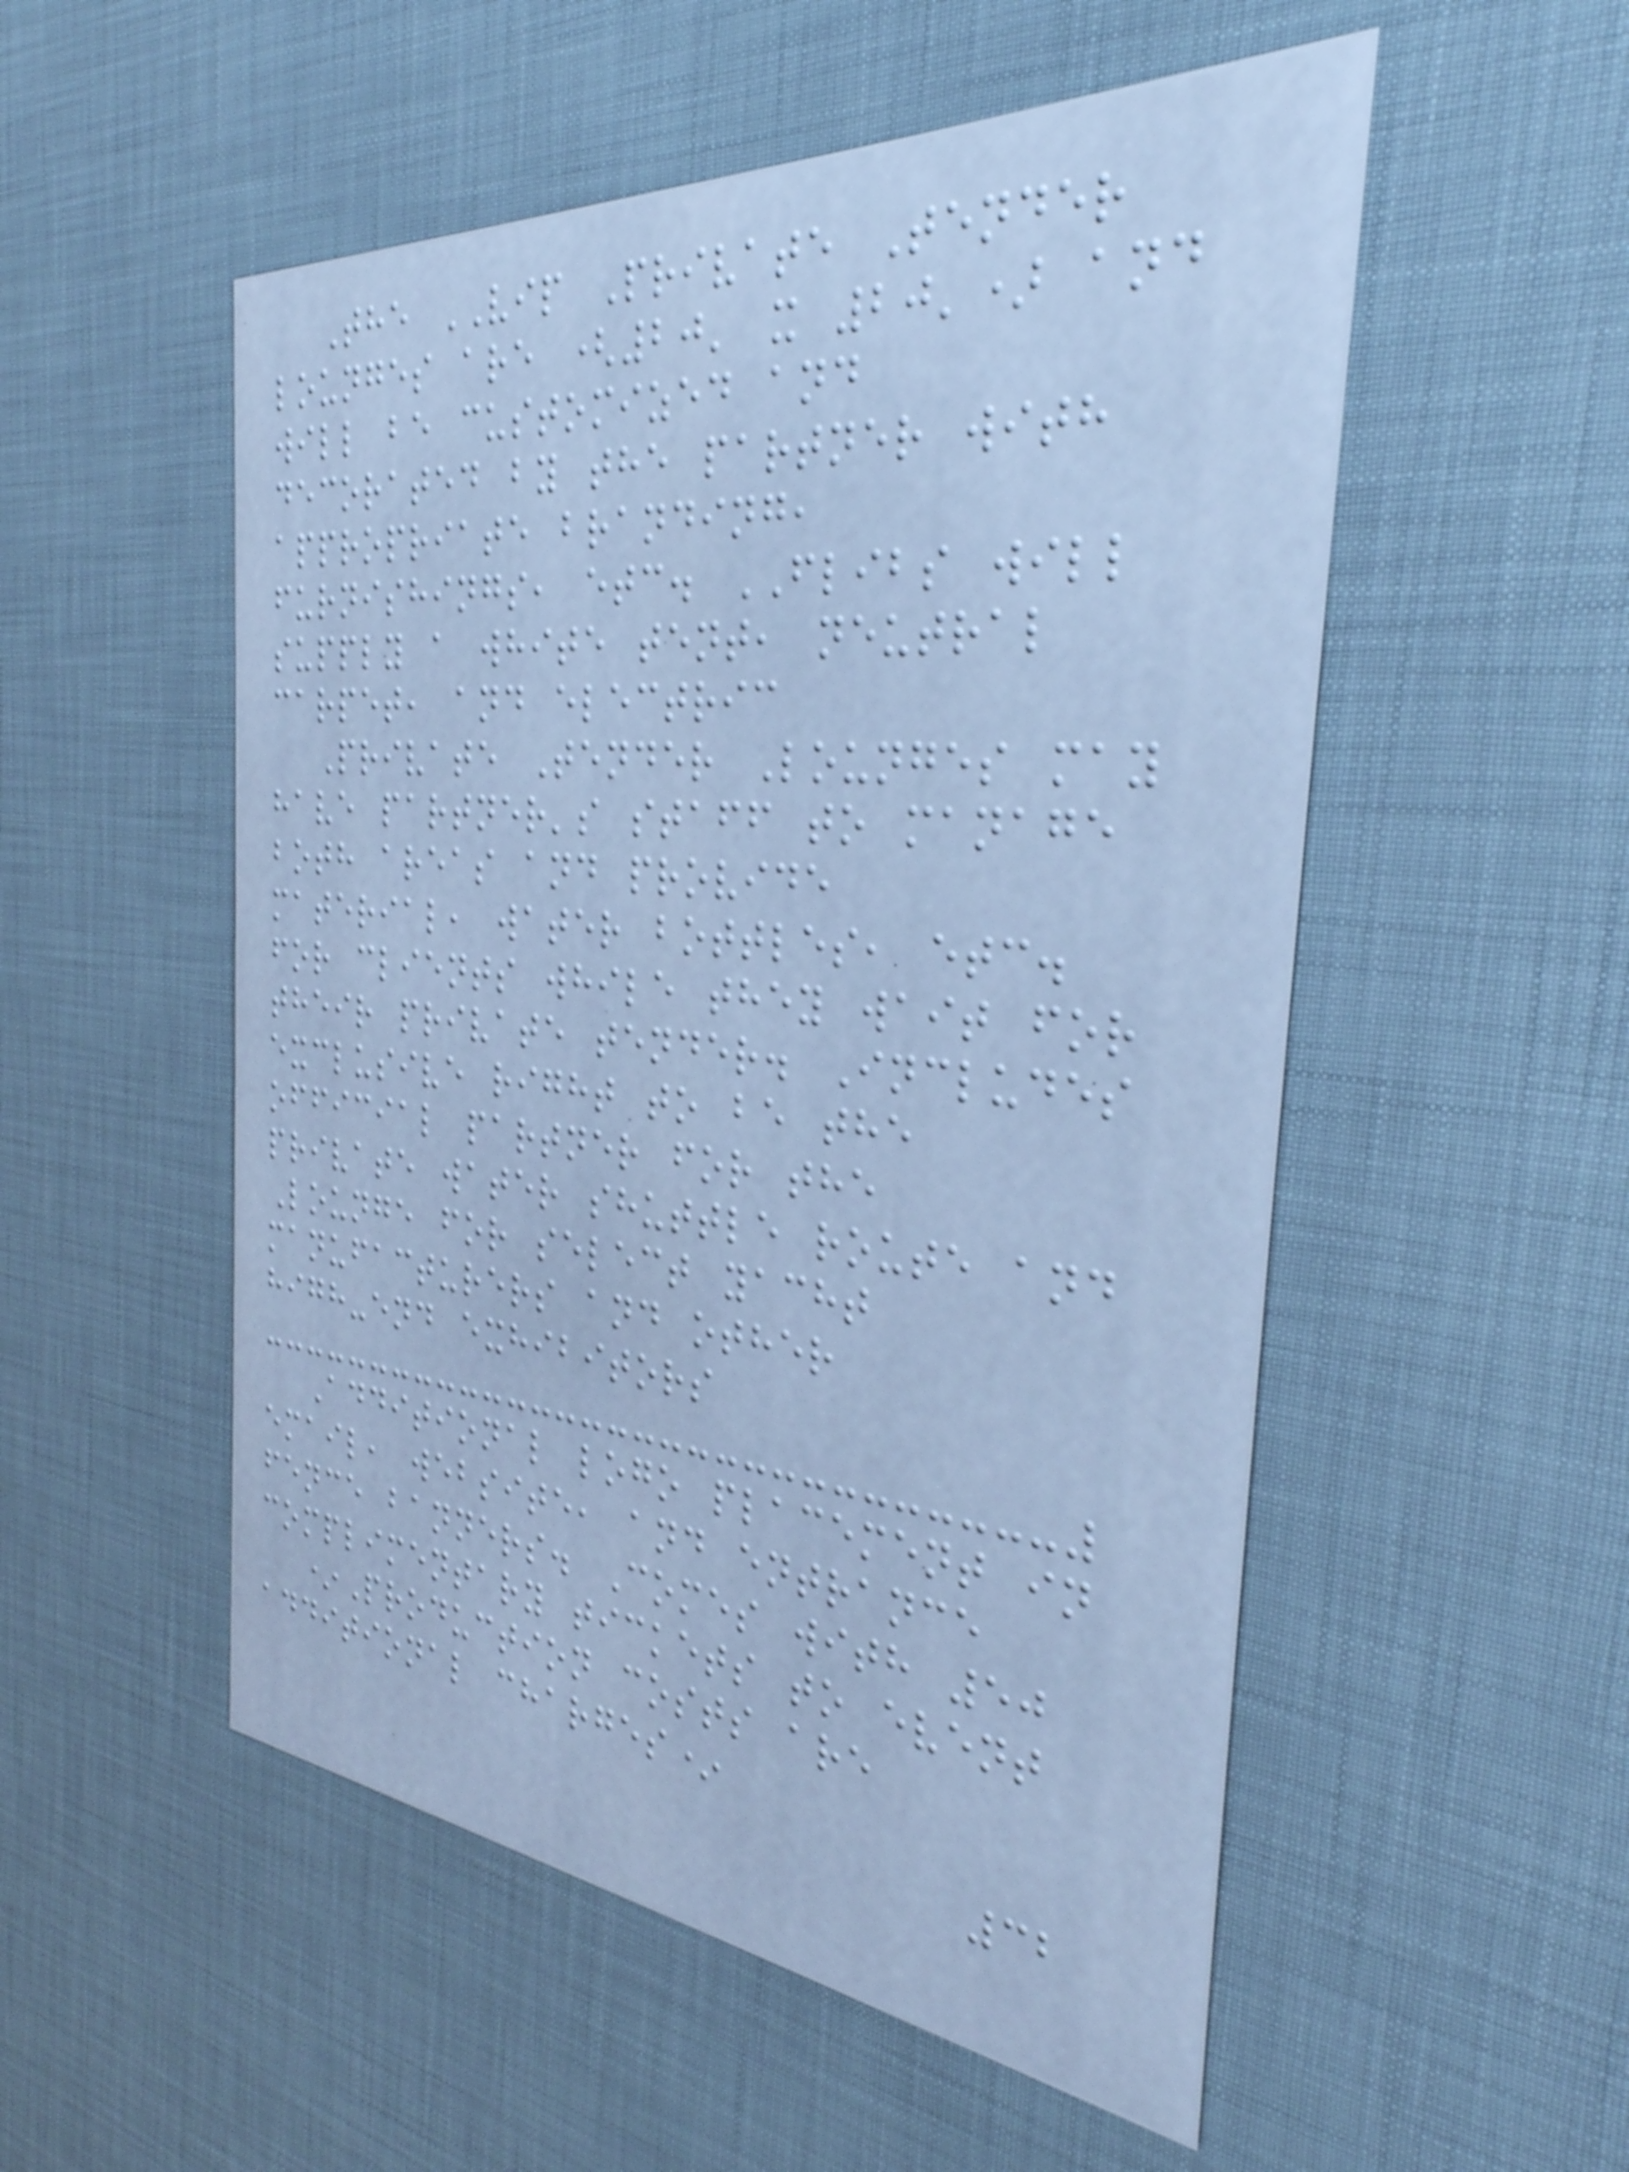The VIP Private Tender
lounges are (20' x 20') and
will be customized and
decorated by the partner with
appropriate branding,
furnishings, etc. FLIBS will
supply a white tent, neutral
carpet, and electric
Private Tender Lounges may
have partner's staff to manage
both areas and provide
material, water bottles, etc.
for clients while they wait for
their private tender. Includes
exclusive right to be the
official partner for the
private water shuttle route and
Lounge for select yacht
manufacturers and other
high-end exhibitors
Additional logo placement in
email, website, and entrance
fence banners. Comes with 50
complimentary tickets to event
*Production costs are
additional charges*
32
